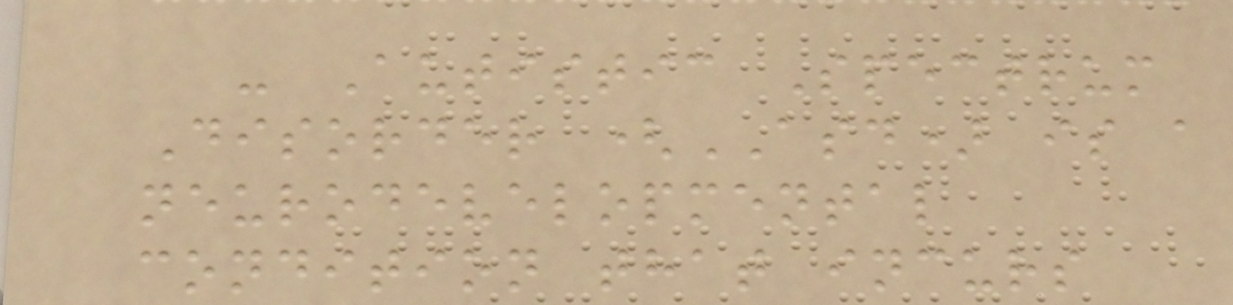- Autistic Spectrum
Disorder (ASD) is a
neurodevelopmental
condition that incurs
